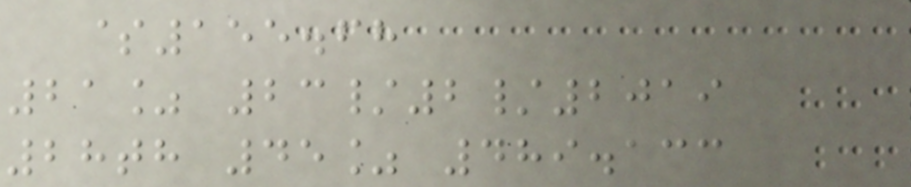$155.68
21% 23/2/2019
28th 45% 489.133
